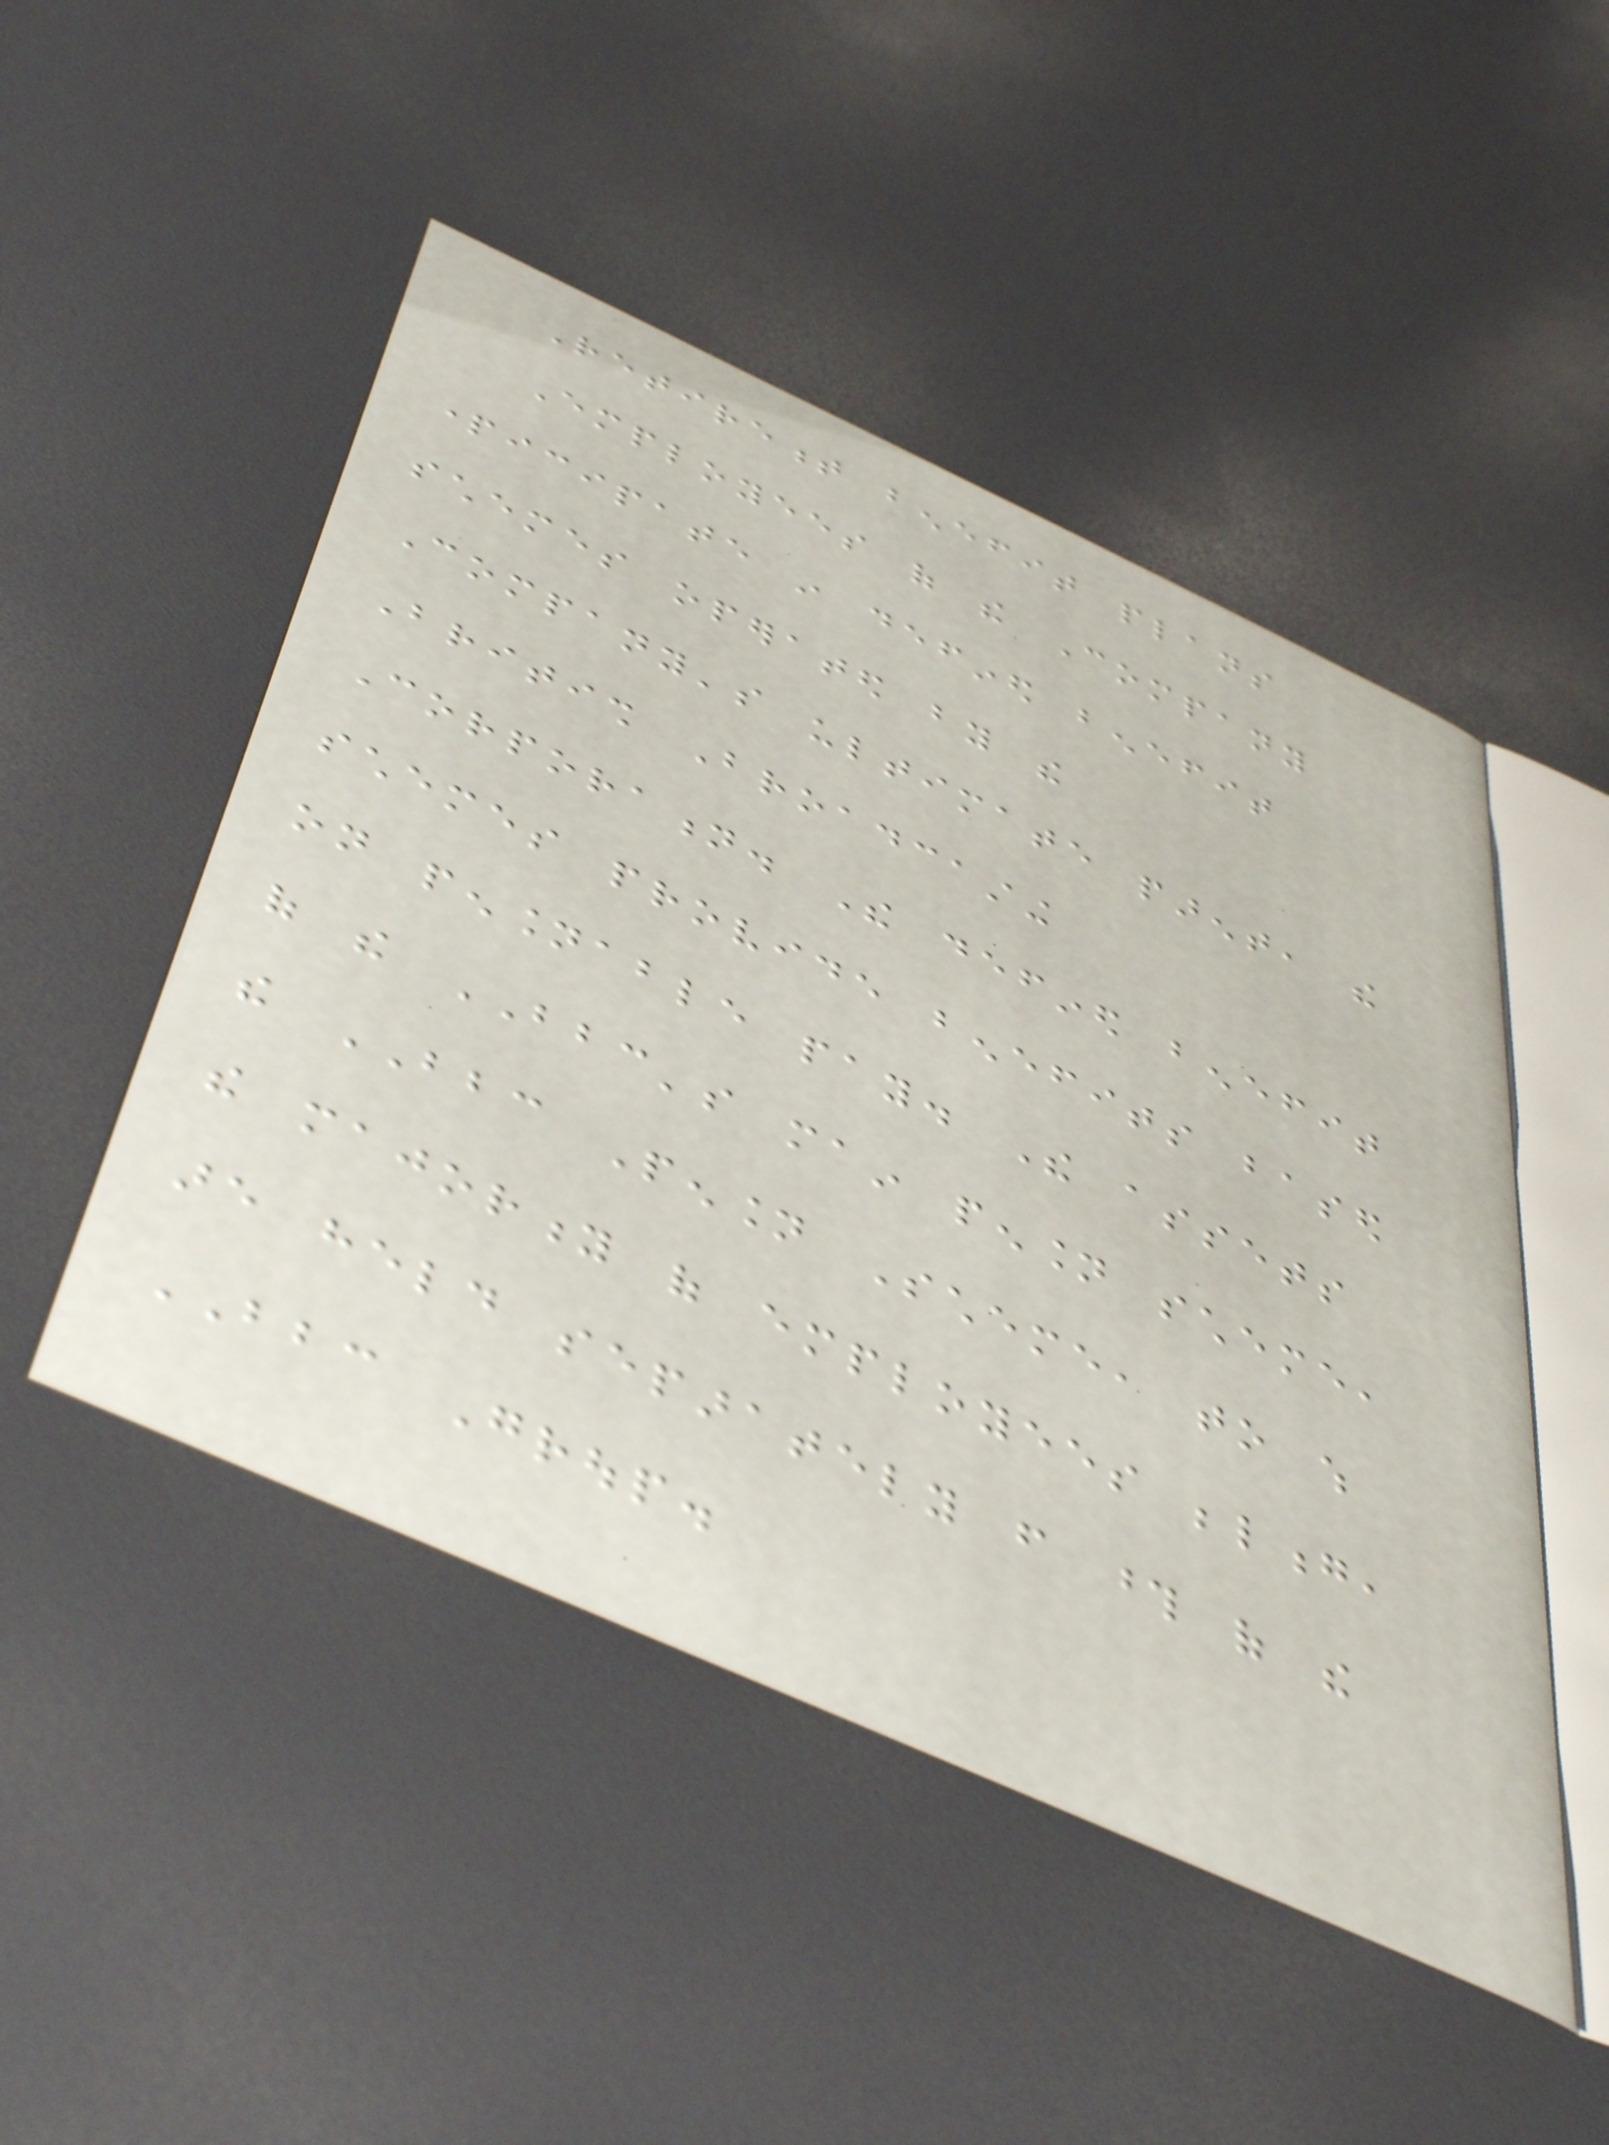Retirement benefit plans
Employees of the Company
participate in defined benefit
schemes operated by the
Company's ultimate parent, the
British Broadcasting
Corporation. The defined benefit
schemes provide benefits based
on pensionable pay. The assets
of the BBC's main pension scheme,
the BBC Pension Scheme, to which
the majority of employees belong,
are held separately from those of the
BBC Group.
